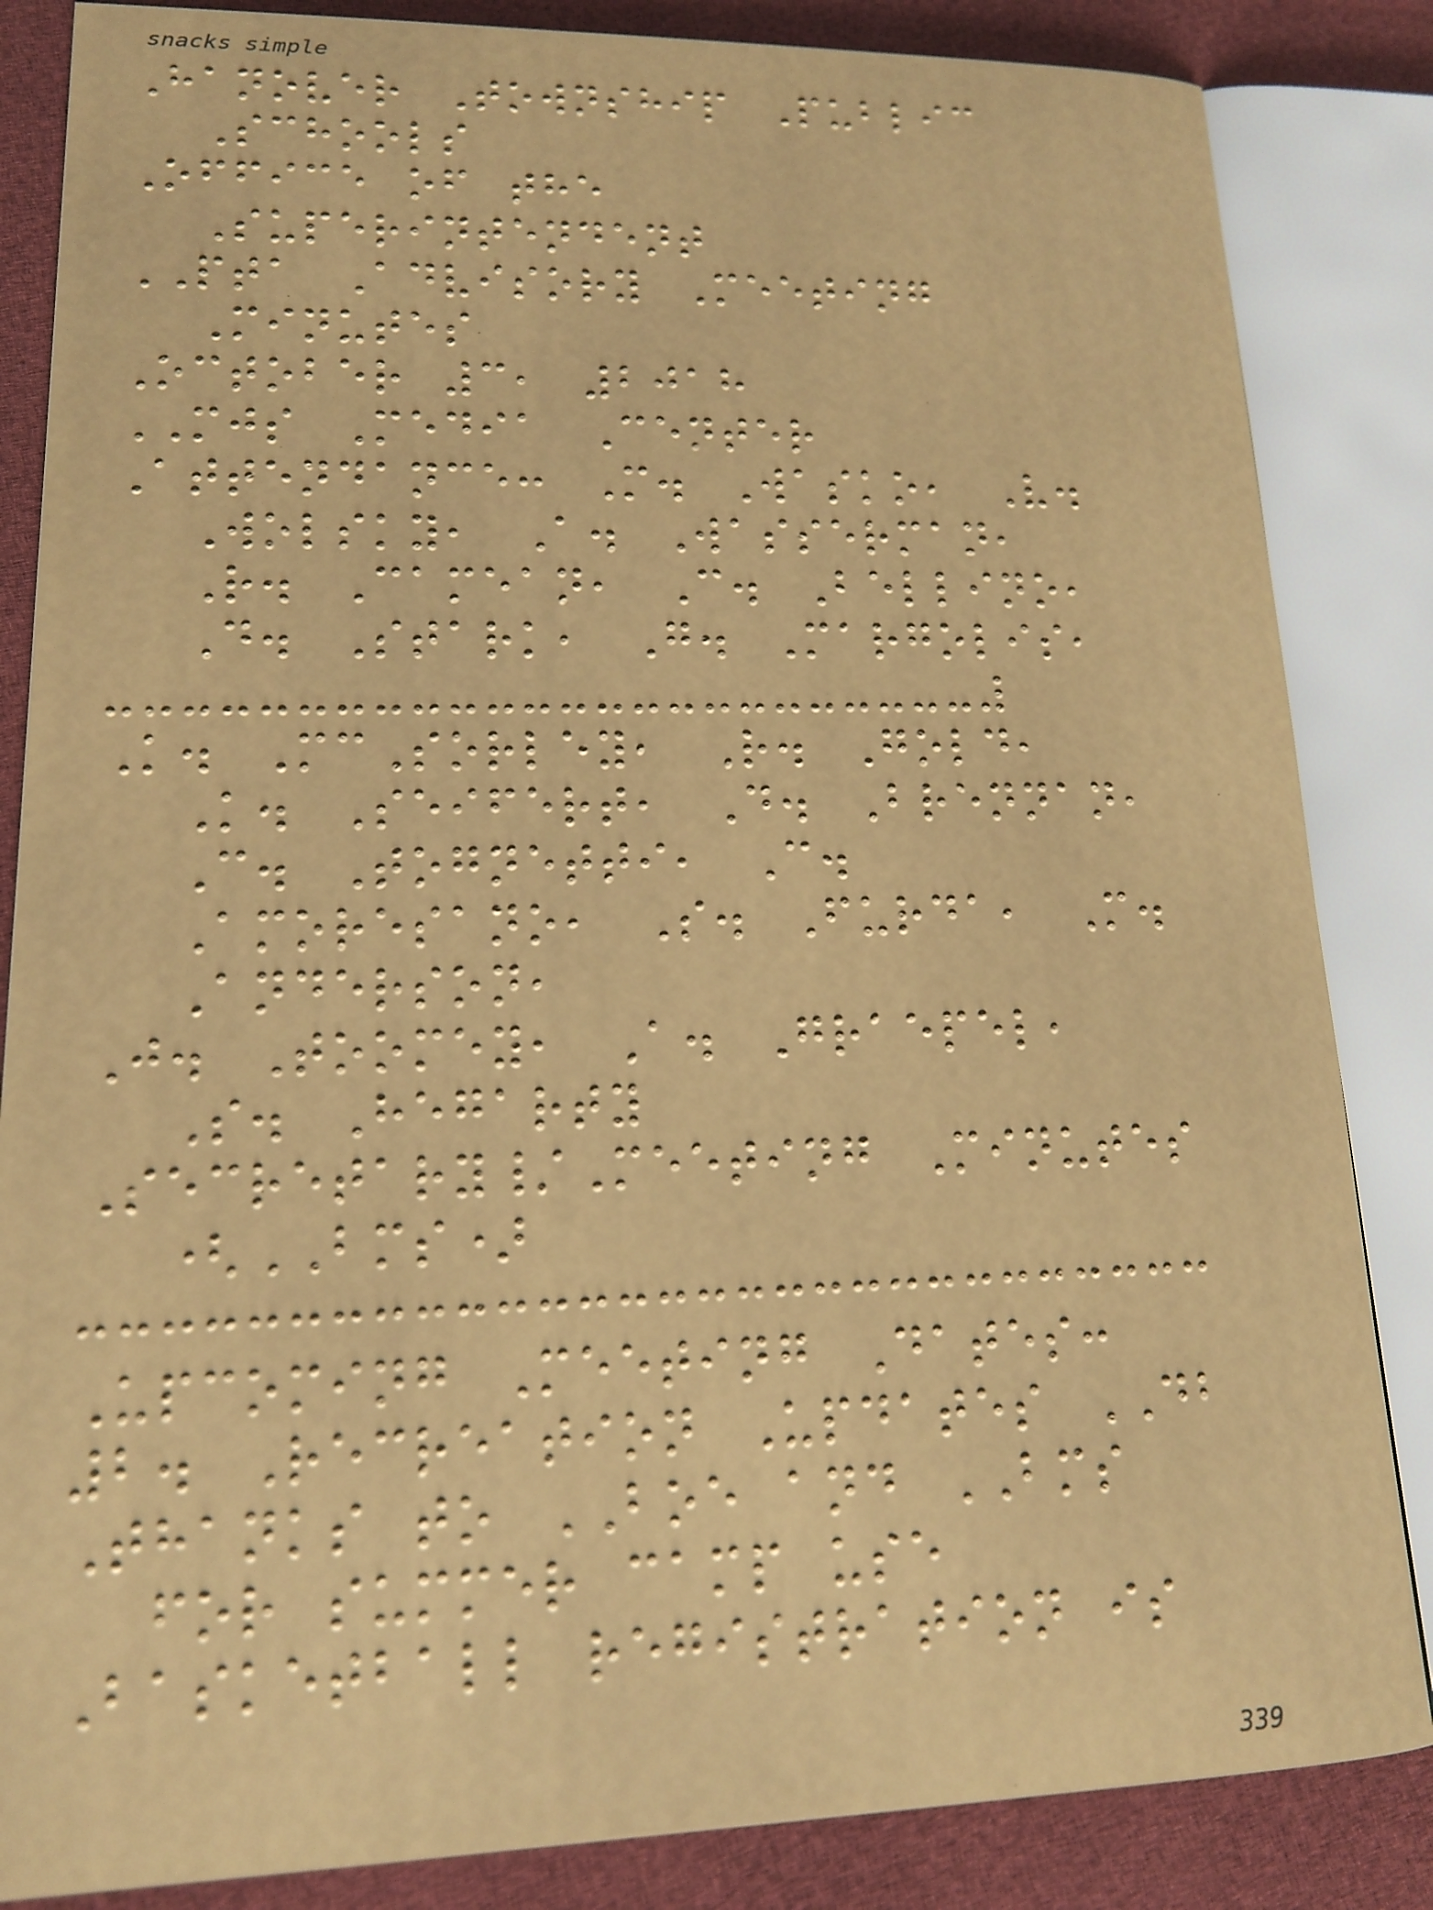Hanover Township Public
Schools
Office of the
Superintendent
PTA Advisory Meeting
Minutes
October 3, 2018
MJS Media Center
Attendance: M. Wasko, V.
Wolsky, A. Wasserman,
R. Camean, C. Bellino,
D. Stark, G. Margolis,
K. McSorley, R. Gold,
K. Seifert, D. Brennan,
C. Tognetti, C.
Amoresano, S. Furda, M.
Anderson,
J. Toomey, A. Graepel,
S. Hegarty
Secretary/Meeting Minutes
(BMS)
Upcoming Meeting Dates:
2. Recreation Updates DB
Thanks to BOE and BMS
for summer camp use
Basketball registration is
